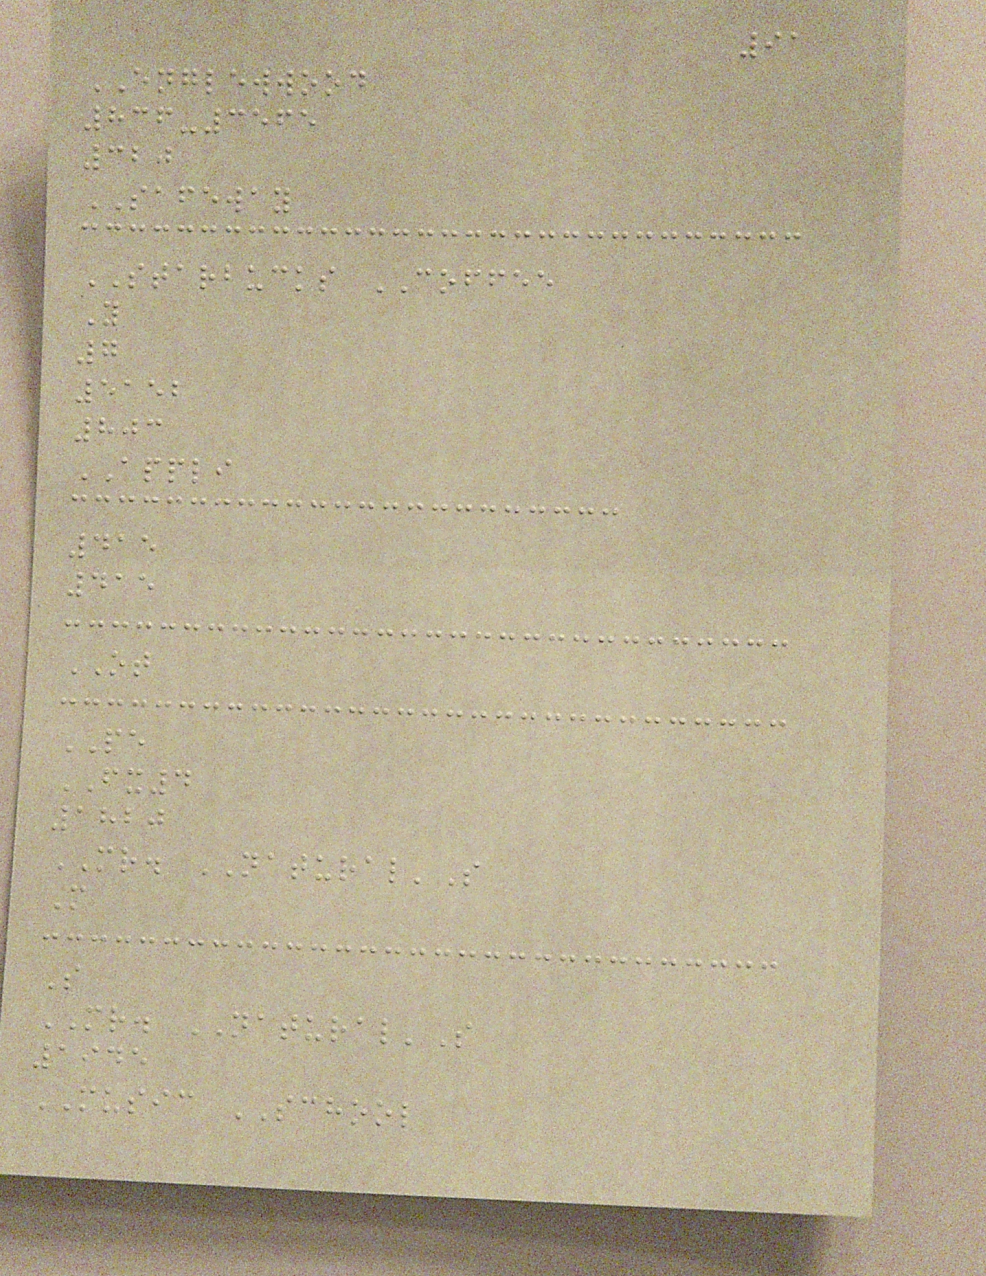91
ENGLEWWOOD
836-3565
320
SAFEWAY
STARBUCKS COFFEE
Y
7
5152
803
APPLI
415
415
OT
PE
FX4
1820
MR. NATURAL'S
M
S
MR. NATURAL'S
1945
MUSIC SCHOOL
